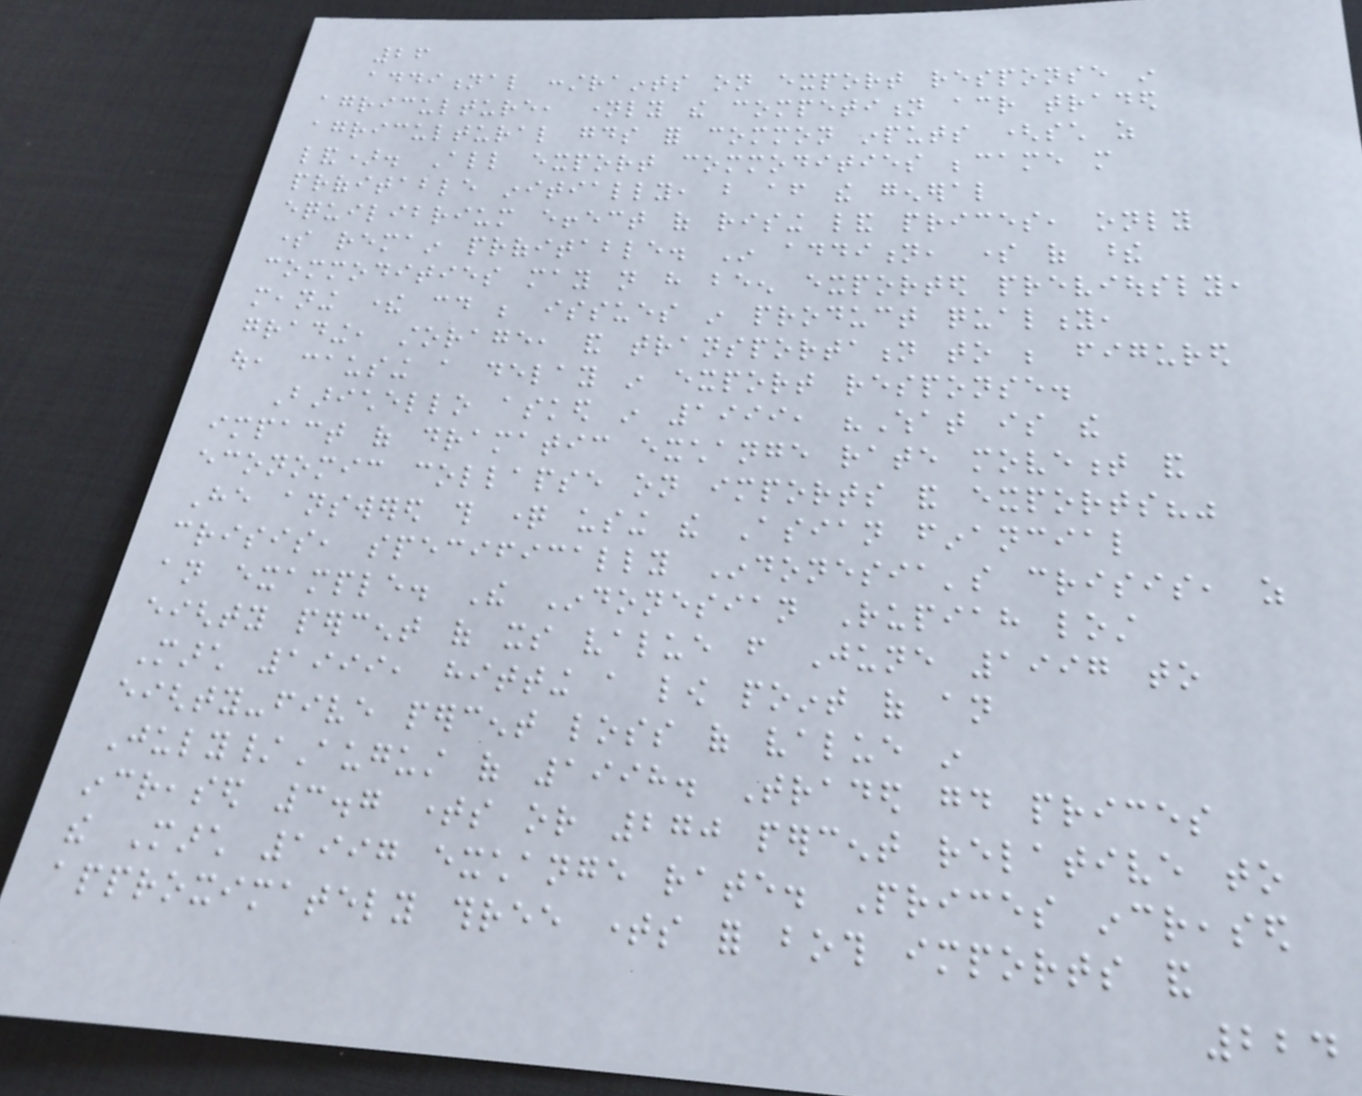26
additional constraints on export response in
agriculture, namely the competition across traded
agricultural goods for common inputs (such as
land). All export commodities became more
profitable initially, but after the general
equilibrium effect of rising land prices, only
some remain profitable. In addition, some of these
commodities may not have been exported previously,
meaning there could be issues in product quality,
grading, storage, and transportation to be figured
out, causing a delay in export response.
Barichello asked in 1999, "What is the
impact of dramatic exchange rate movement and
economic collapse on imports and exports?"
He answered this question using the Asian financial
crisis, specifically Indonesia's crisis, as
an example. The Indonesian Rupiah lost
eighty percent of its value from June 1997 to
March 1999, hitting a low point of an
eighty-five percent loss of value in
July/August of 1998. Traded good prices
increased 3.7 times or 270 percent relative to
the March 1997 exchange rate. Prices increased
approximately three times for both imports and
224
